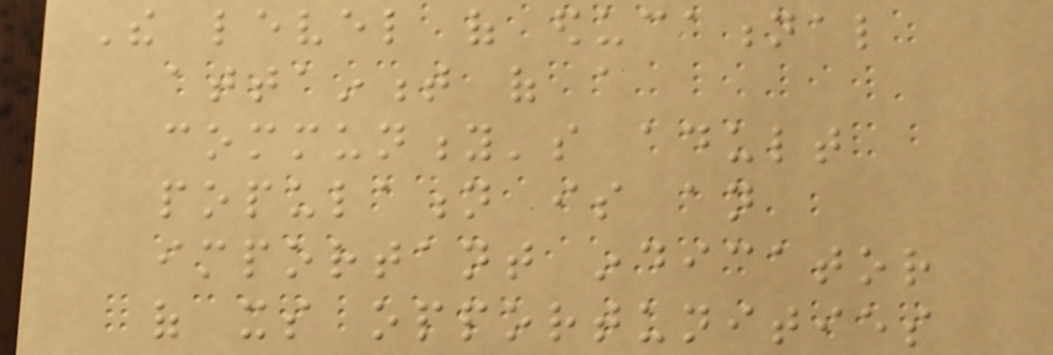The level of educational
attainment of a
community's adult
population is an
important indicator
of its opportunities
